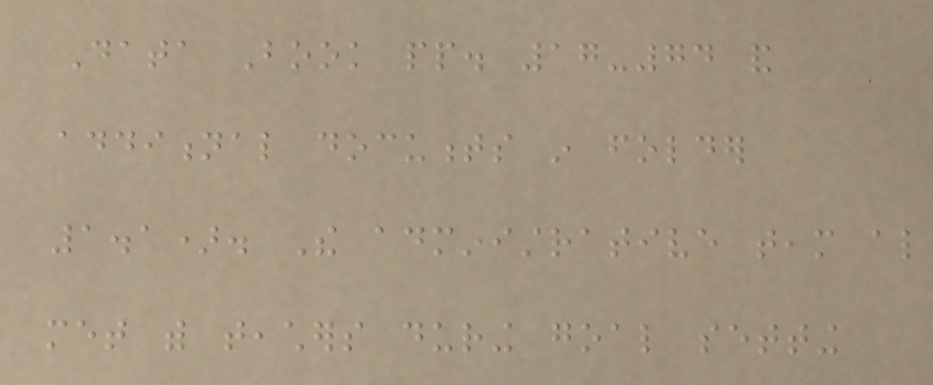Data Book pp. 17-74 and
additional documents in folder
1.1). The administrative team also
met with teachers during goal setting
